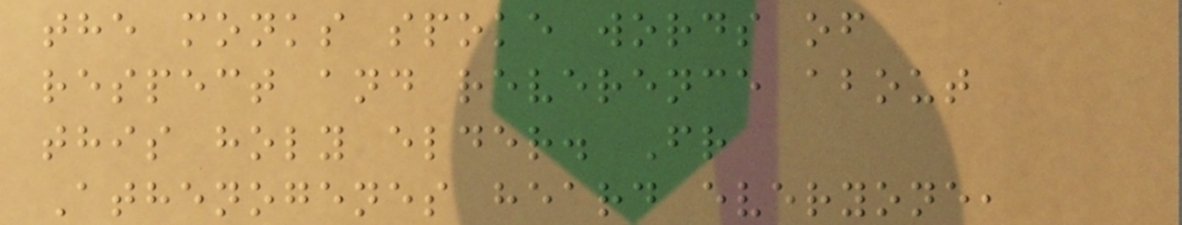the monks spoke words of
respect and reverence about
this holy elder. Fr
Athenogenes heard everyone,
